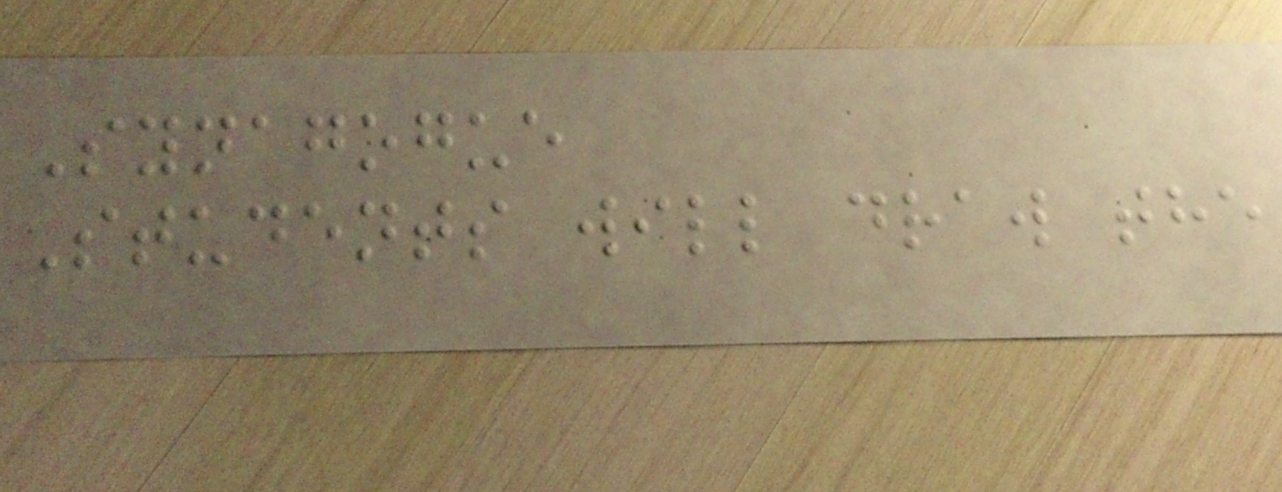Synagogue
Students will draw the
